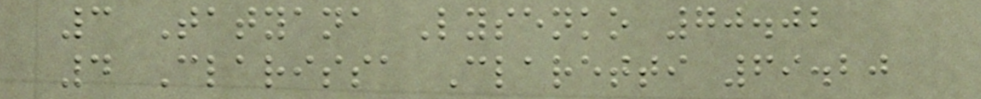3 Tatyana Lysenko 70.02
4 Clarissa Claretti 69.20
